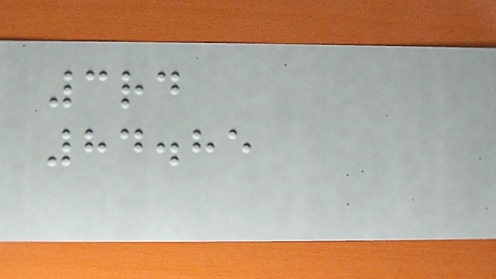3rd
84.85
